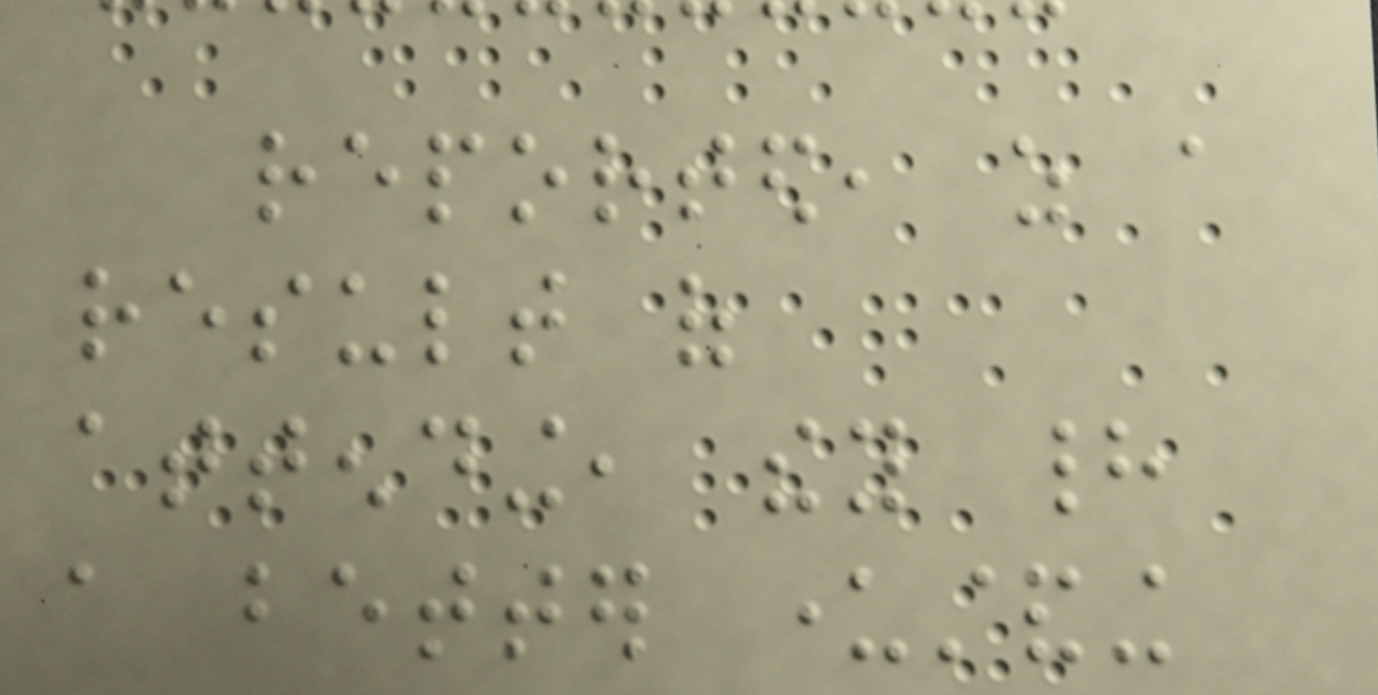reported, as a
result of
attending, they had
a better understanding
